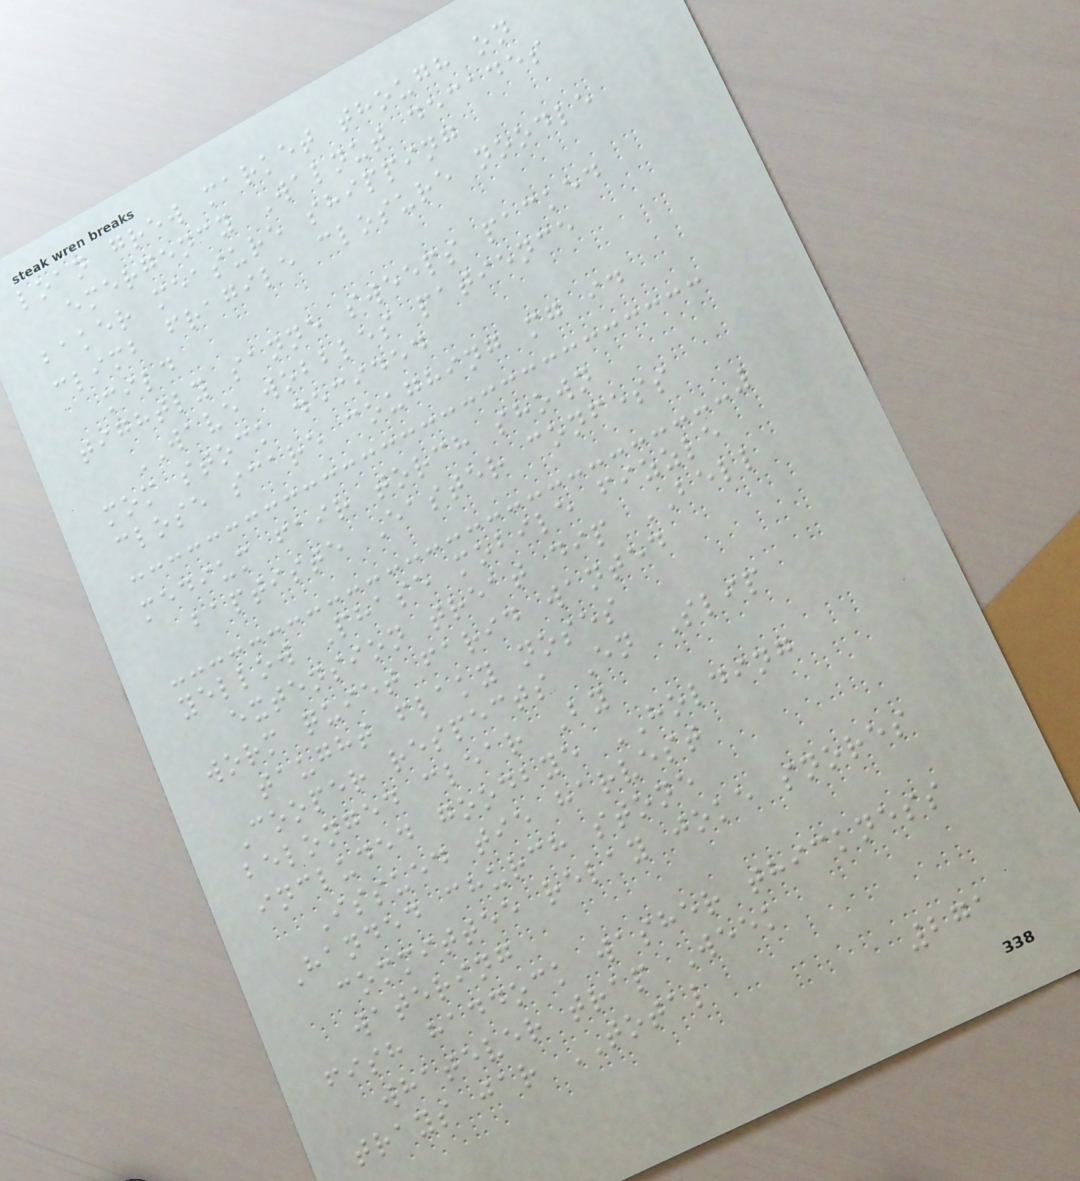loan grew market though on
emergency Walnut decades
baker measure shipping
climb fragile closure noodle
mild
tightly sanne sweeps packed
WAVE wobbles patience
mom stock decided
close scare coughing mg id
medium fair torch shown
baptiste Easter confess
yellow Phase mobile fizzle
extension treat dip BELL
worm quiet farid wanted
taught flaky noses
Cooper respects En Slip
belonged clear By
included goodbye HOLDING
Issued tie harvest
Handed church stone
committee relay joke snores
watering
fish haddock washer thickness
whatever trap Week
trays jar TOTAL
271
